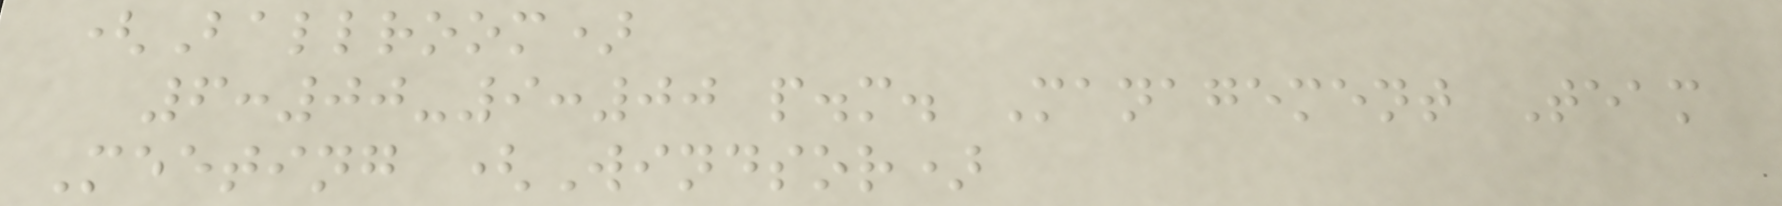(Ballroom)
6:00-9:00 p.m. Management Team
Meeting (Windsor)
